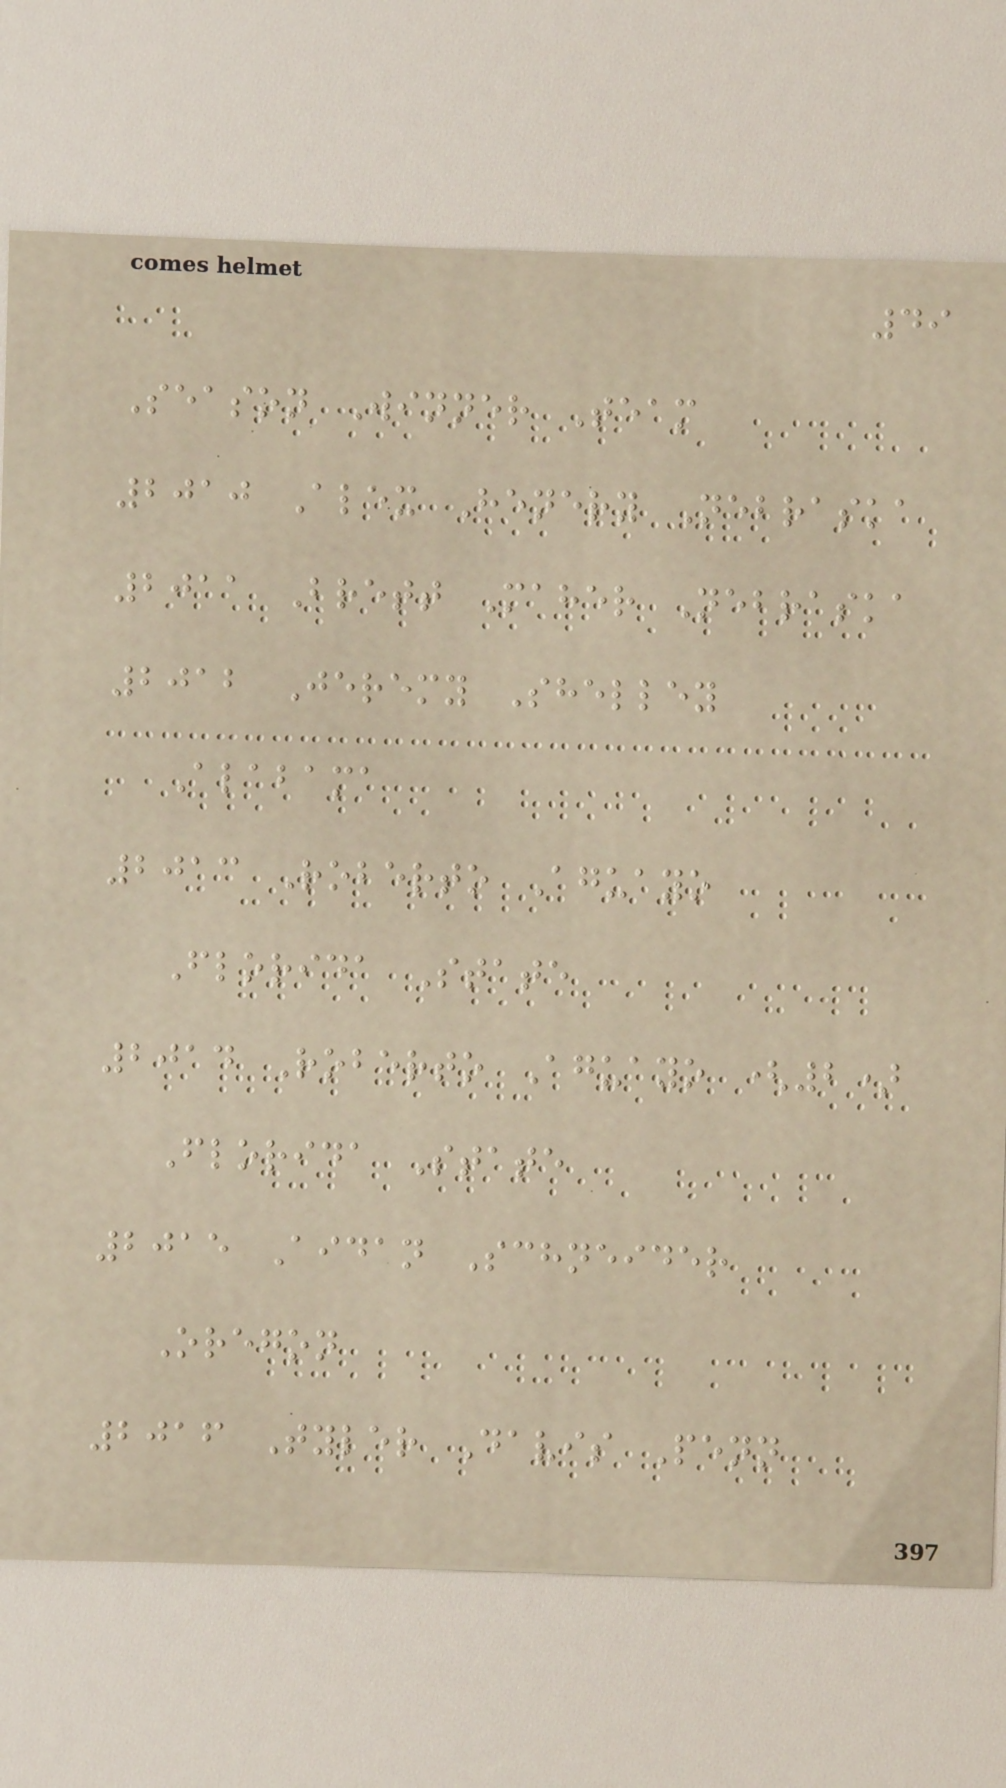49
Season Winner Team
2010 Alex Henery Nebraska
2011 Brett Maher Nebraska
2012 Jeremy Shelley
Alabama
2013 Roberto Aguayo
Florida State
2014 Roberto Aguayo (2)
Florida State
2015 Aidan Schneider
Oregon
2016 Tyler Davis Penn
